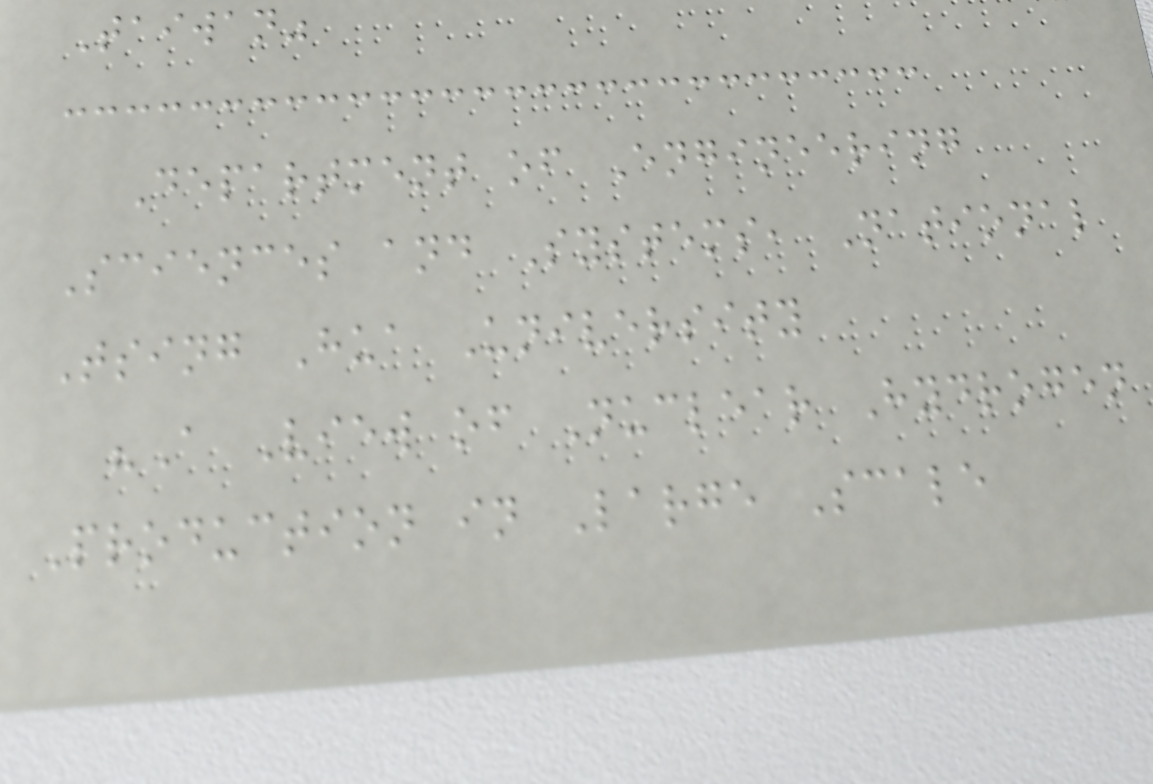Taiwan"
Department of Engineering
Sciences and Systems, National
Tsing Hua University
"A View of Nuclear Hydrogen
Production in Large Scale
